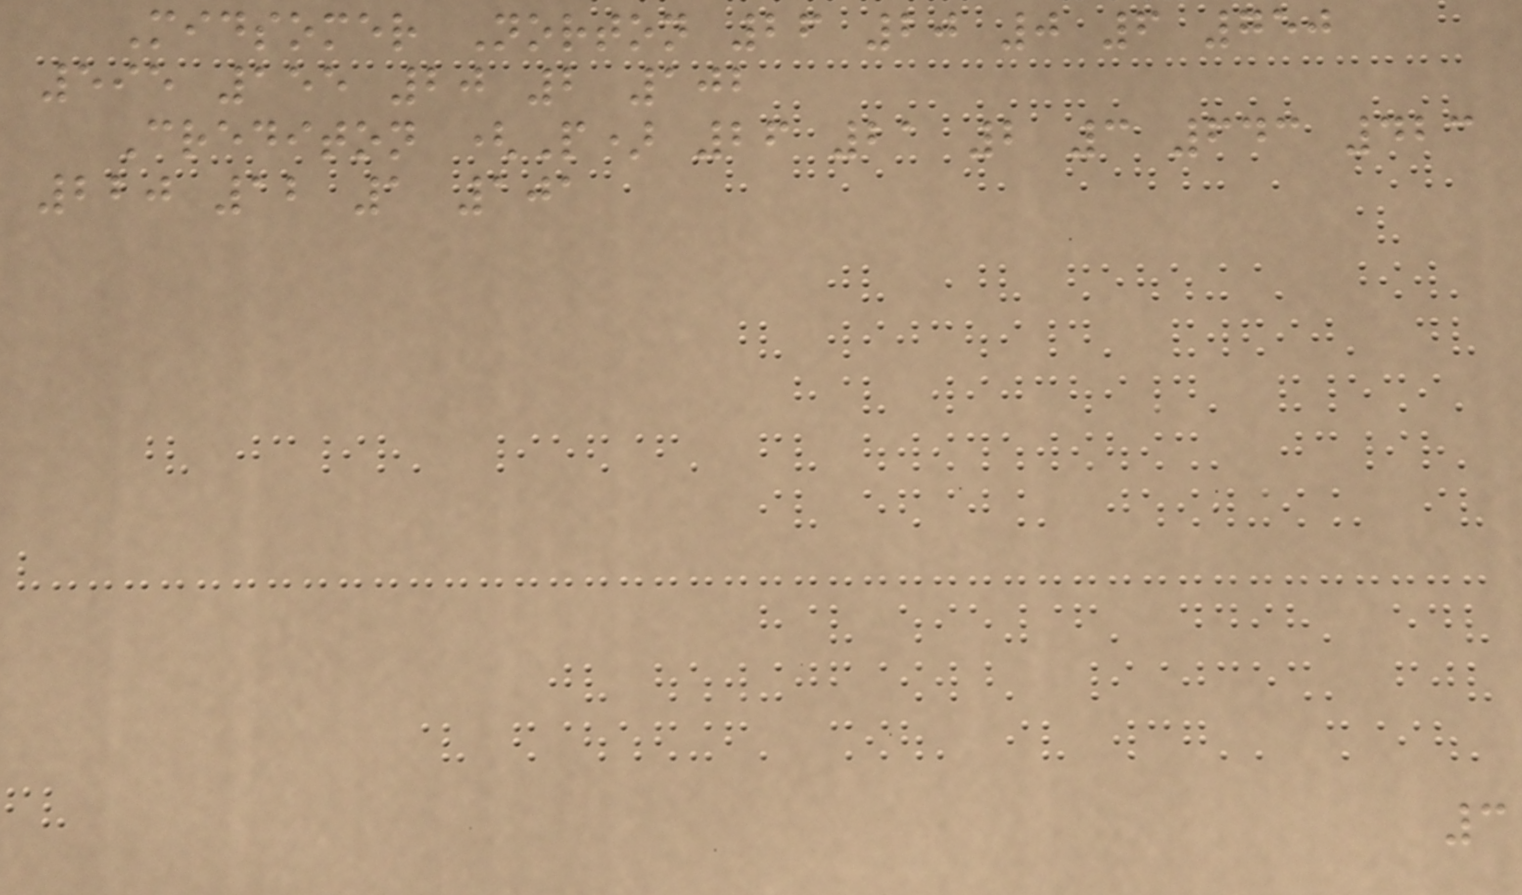Midsomer Norton 26 20 0 6 750
595 155 20 2 102
Crediton (P) 26 21 2 3 643 423
220 12 1 101
3
